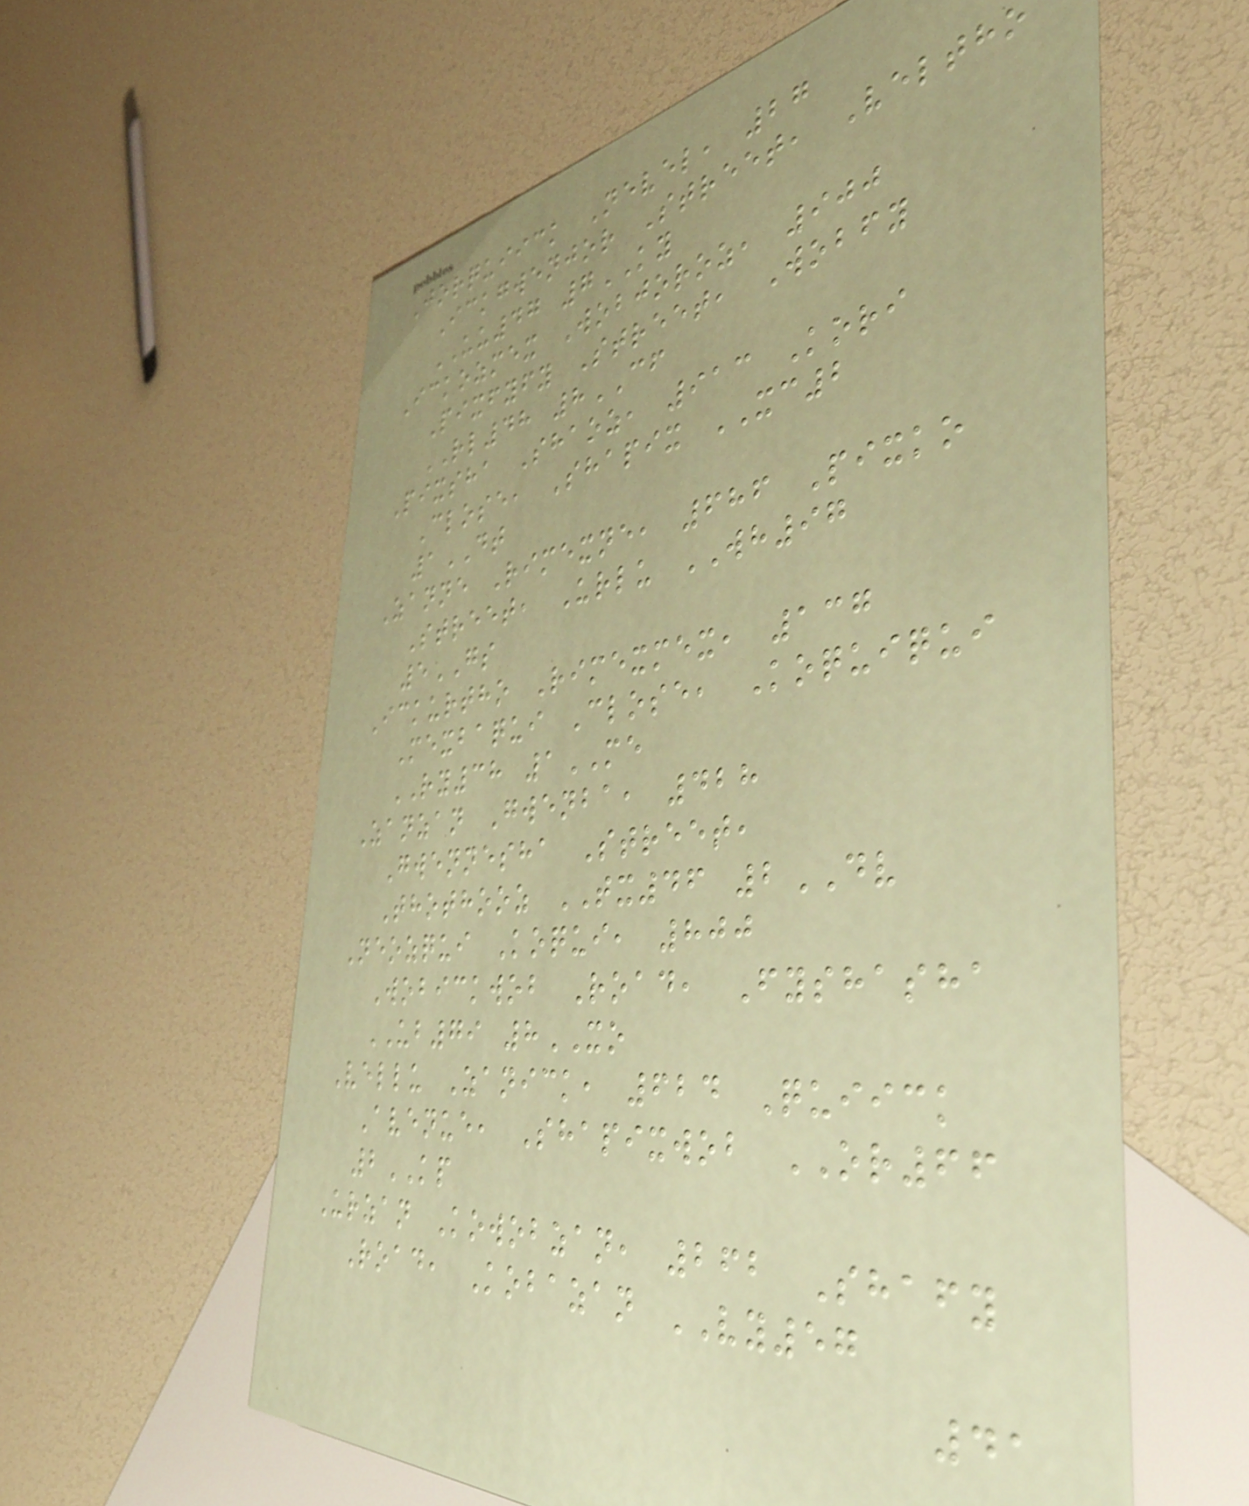Jorquiick Nevel, 27
Ickgwenjor Street, Veltho
UU47 7KY
Ickozmex Wobjoroz, 900
Pixfyfy Street, Wobfy
RL48 8CF
Pixsha Shaoz, 913 Kori
Close, Shapix XC2
1DT
Zanne Rimexne, 686 Pixko
Street, Urlu WH97
5GS
Ickurtho Rimexmex, 137
Mexbaqui Close, Koquiqui
RY38 1ME
Zanzan Gwenba, 428
Gwennesha Street,
Thothooz TX46 2DV
Neozqui Koqui, 800
Wobickwob Road, Fyshasha
UB79 8XO
Vellu Zanick, 624 Quiick
Avenue, Shapixwob OR66
2KP
Urzan Kowobzan, 262 Shafy
Road, Kobazan VY57
41
